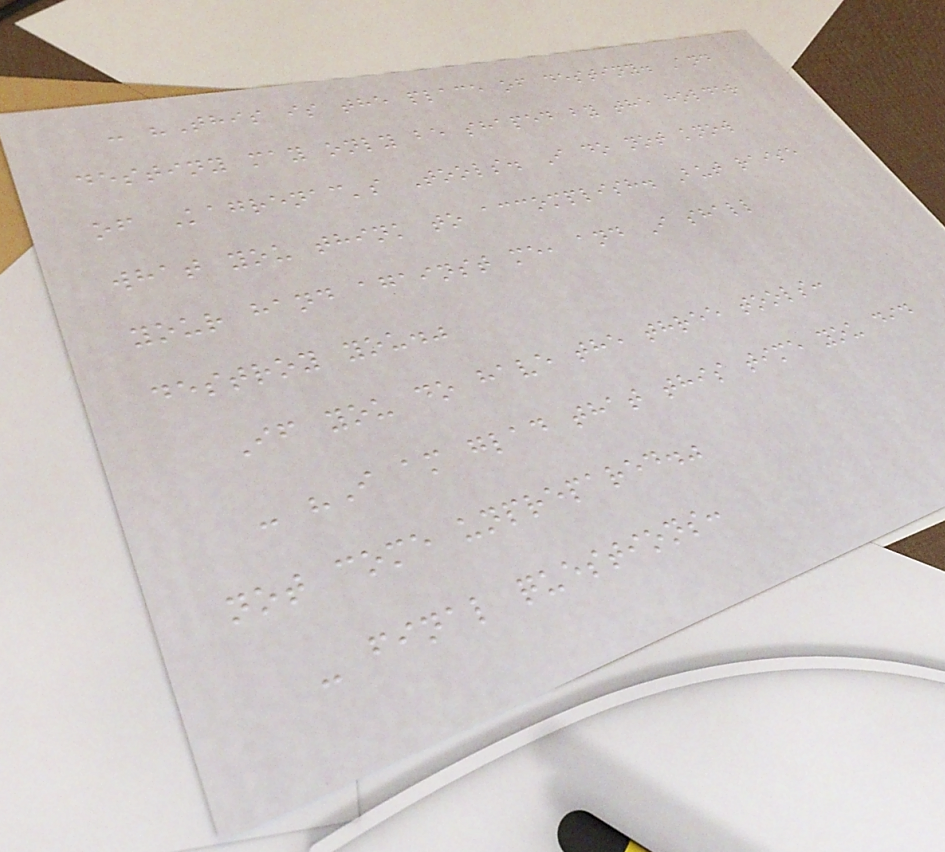- "This is the place of destiny. And
destiny may only be shaped by the holder
of Kagrenac's Tools. I do not know
what you think to accomplish. But raise
your hand against me, and I shall
destroy you."
If you do have the three tools:
- "I am glad that this time you did
not come unprepared."
- final questions:
